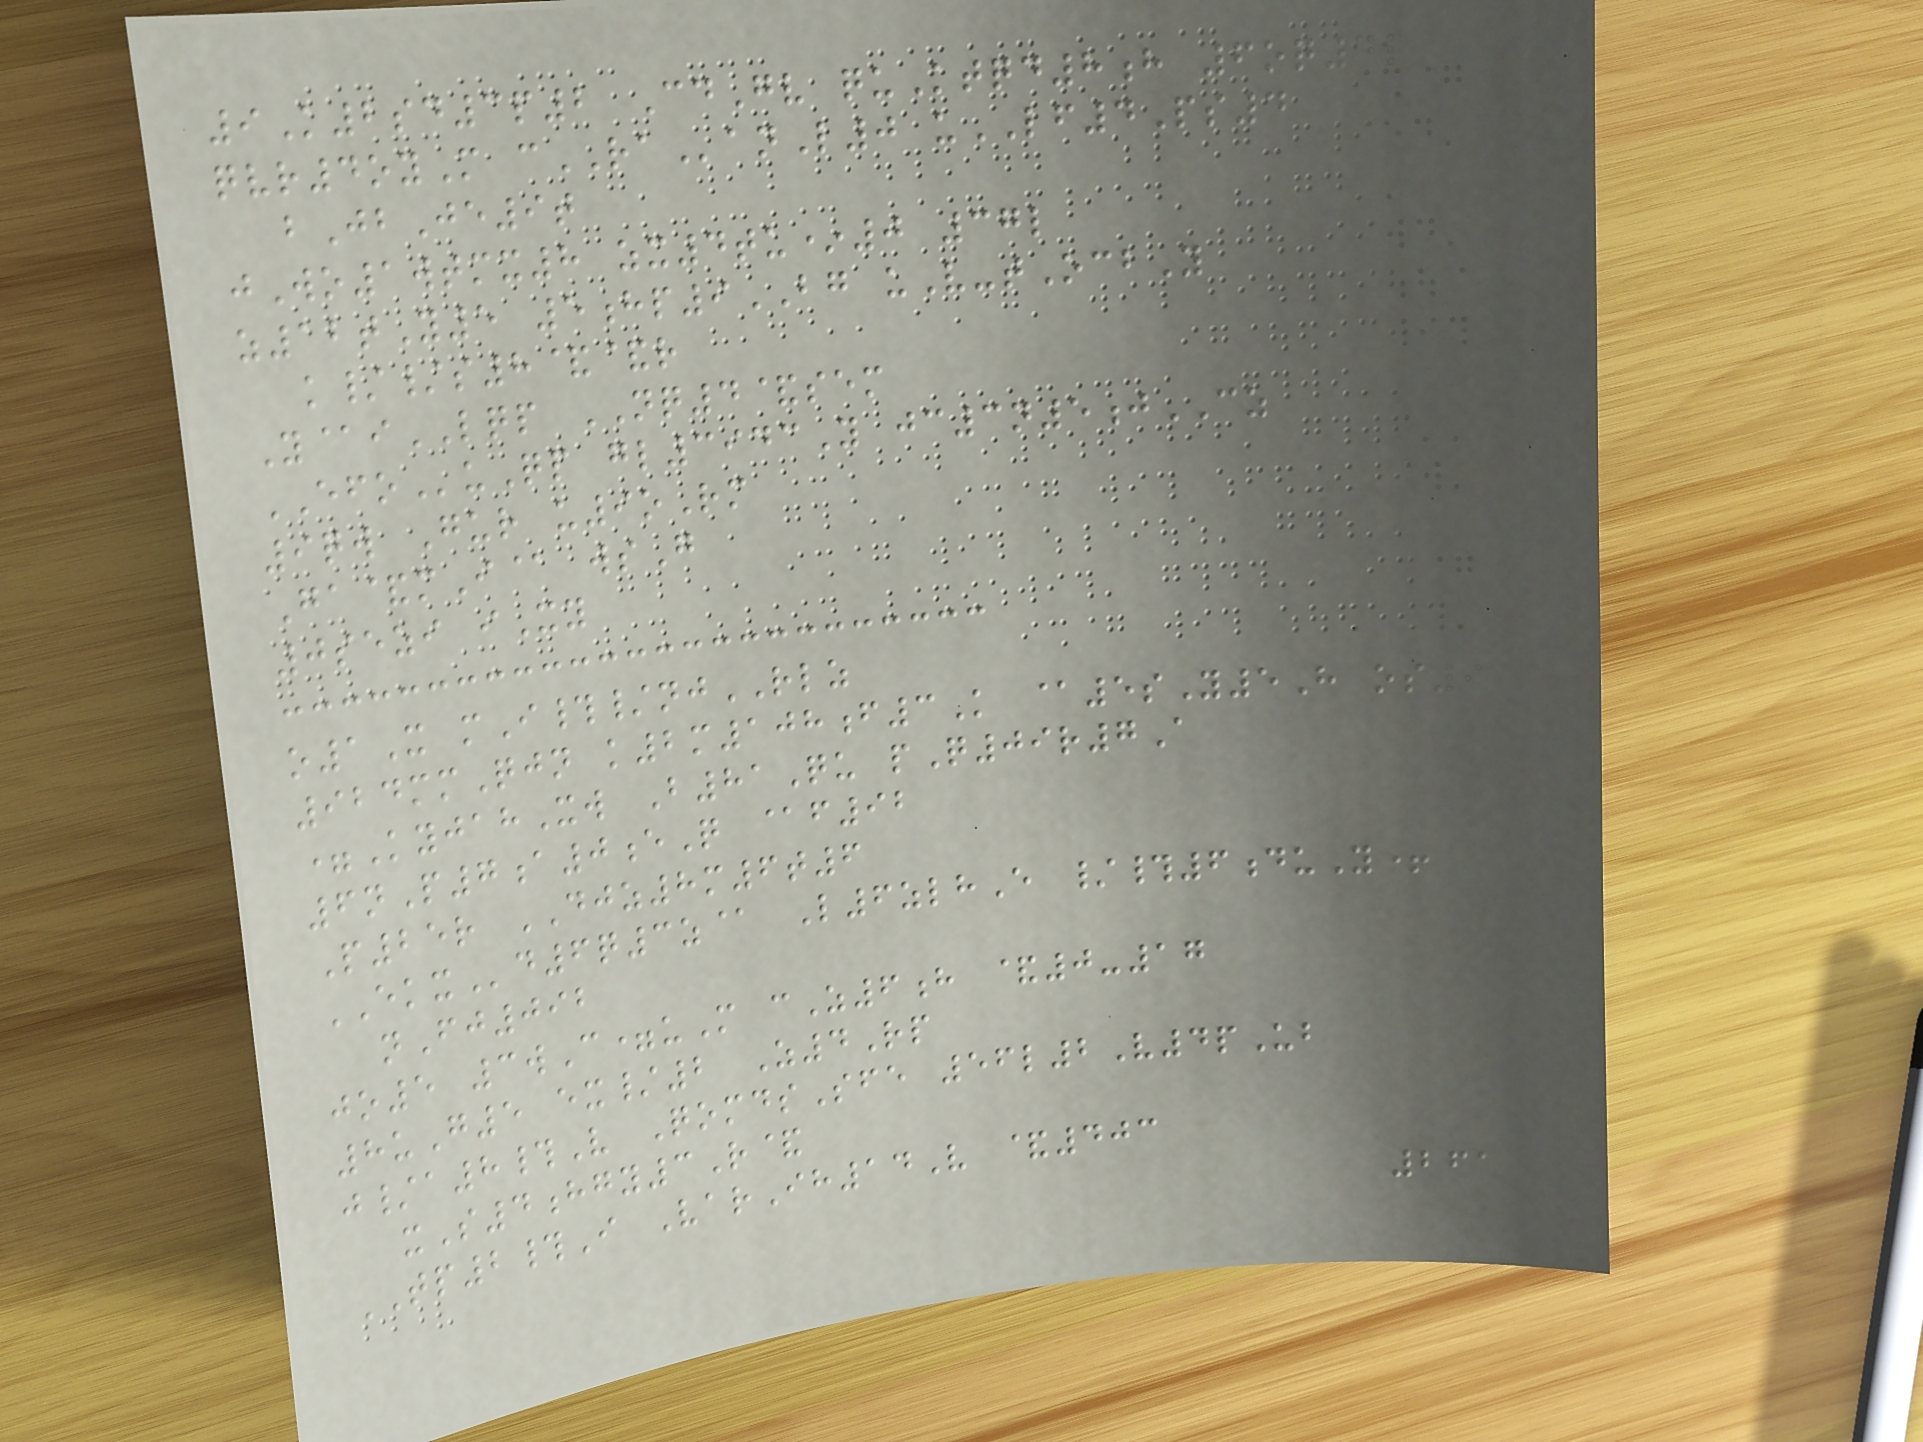9K2sd3p2 CdGv quKtqd8h 6oq4l
qvr4oyM cRAanL0 uLF4Ps4
bJbJe9t
jWo1wtmx8 zx4tu*0 37l
z12tY5 5hp9BG uV-tOcbY
k//s8&&r
Y@iLQP NQ4&sem
EFOuQp gl3943Y jc3n5jCZ
9qw Gur u9oRm
Ga&mI@ wsG
0sezi iXy
o1X mI#/njRLZ
924mmQjn k2m108f3K @5sY5H os9
=KyjahXw B81Qu pQ09r7A
6nP7a0eQ @f92
P25r DJZ8m6t6
EKXd6q3z@ L6zlhE /#6duY+
nFj092
jo5 3wC=uM cZ6h &0-17
8uG5 ex/2 Z4Rp
j/a8#V QomdsSfe 56l2V4pUb
xS4hgy3R&
TP2#I VarIh14V &403
261
